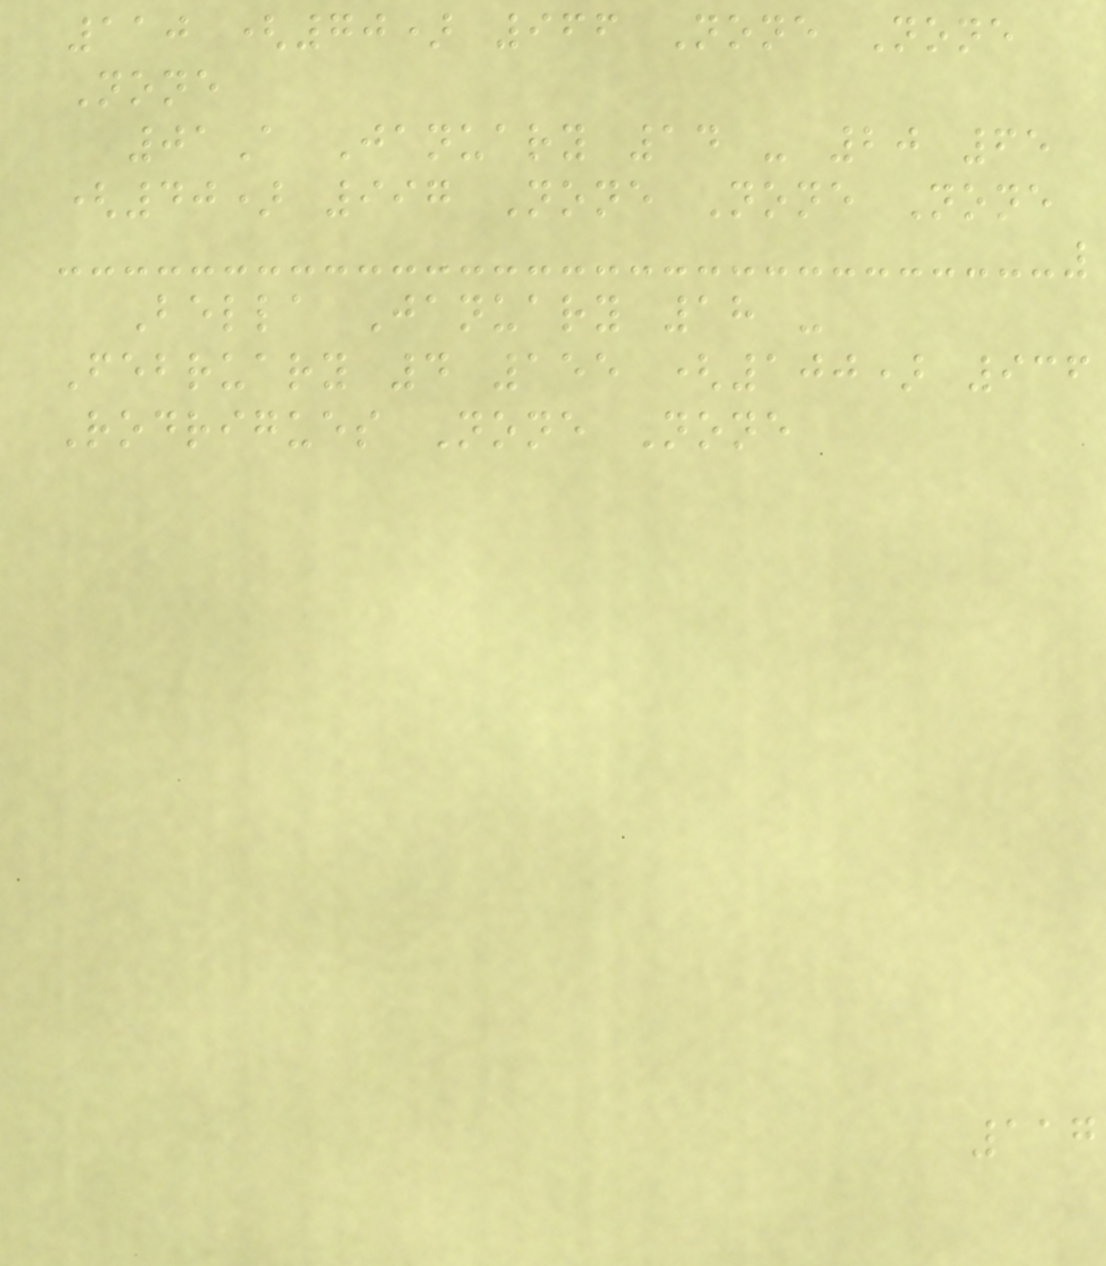110 (70) 966 None None
None
01A January 14 - 20 65
(40) 997 None None None
Bella January 18 -
February 4 155 (100) 936
Rodrigues None None
117
